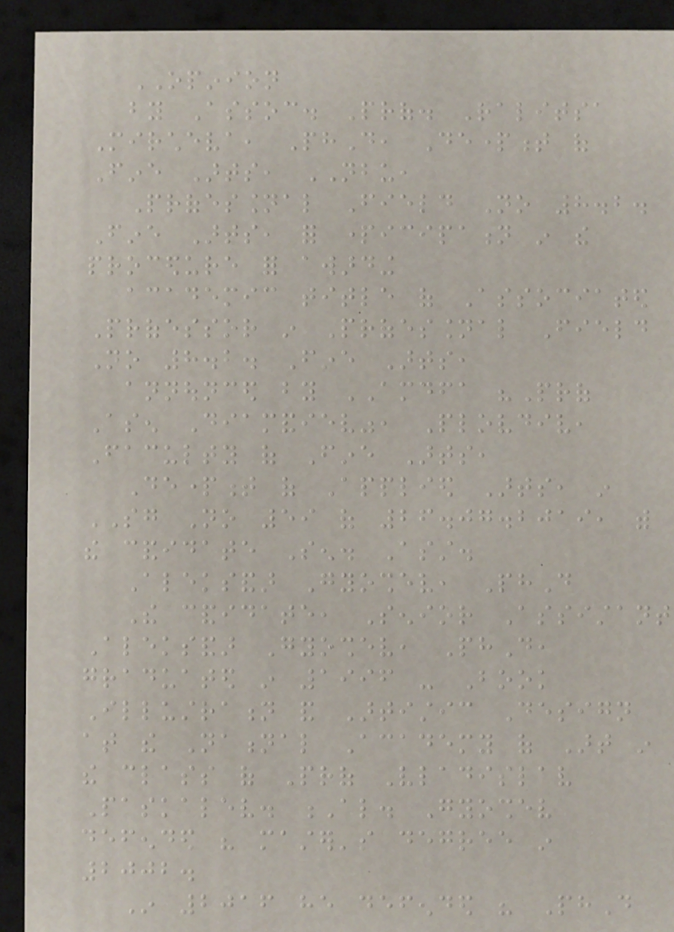OPINION
by Assoc. Prof. Ralitsa
Mircheva, PhD, Department of
Fine Arts, NBU,
Professional Field No 8.2.
Fine Arts, for participation in the
procedure for awarding
academic title of Associated
Professor in Professional Field
No 8.2. Fine Arts,
announced by AMDFA "Prof
Asen Diamandiev", Plovdiv,
Faculty of Fine Arts,
Department of Applied Arts, in
SG No 59 of 26.07.2019, with
the candidate Sen. Asst.
Aleksandar Gyoshev, PhD
The candidate, Senior Assistant
Aleksandar Gyoshev, PhD,
graduated in 1996 - Book
Illustration and Artistic Design
at the National Academy of Art in
the class of Prof Vladislav
Paskalev. Al. Gyoshev
defended his master's degree in
2002.
In 2016 he defended his PhD
